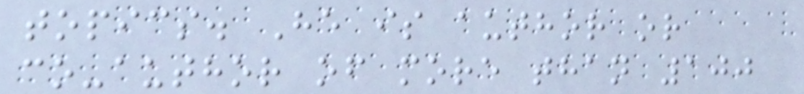topics. He is author or
co-author of more than 100
